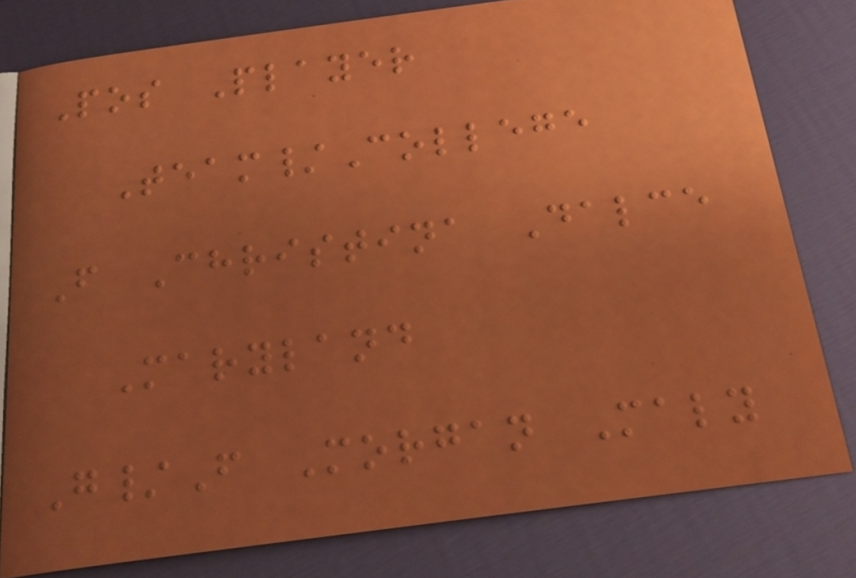Pos Player
Team/College
F Christina Dalce
Maryland
G/F Morgan Maly
